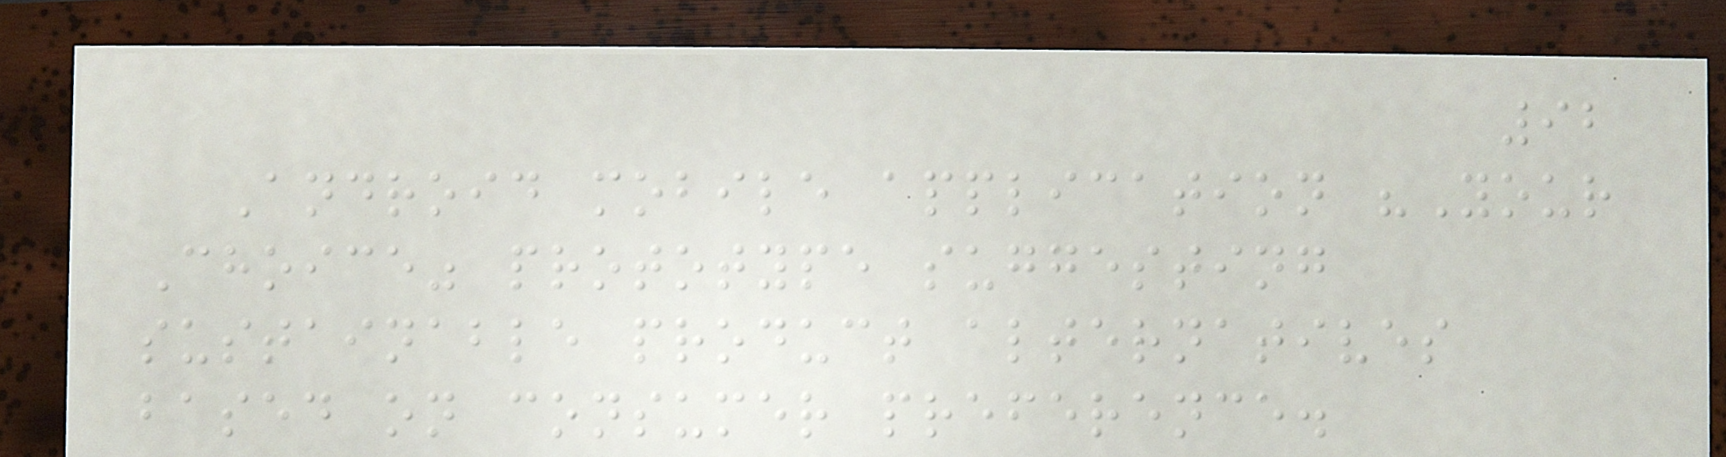92
Android mobile application "Your
Choice" prototype suggesting
sustainable product alternatives
based on consumer preference.
